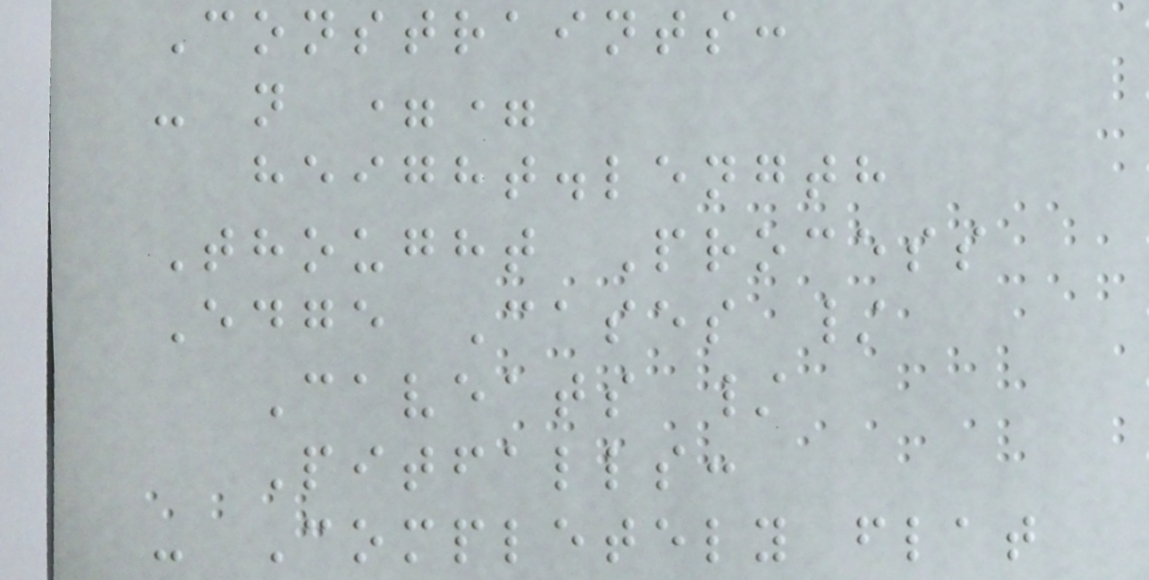Constraints:
- n ==
height.length
Thought Process
Edge Cases /
Caveats /
Pitfalls:
- Completely flat
